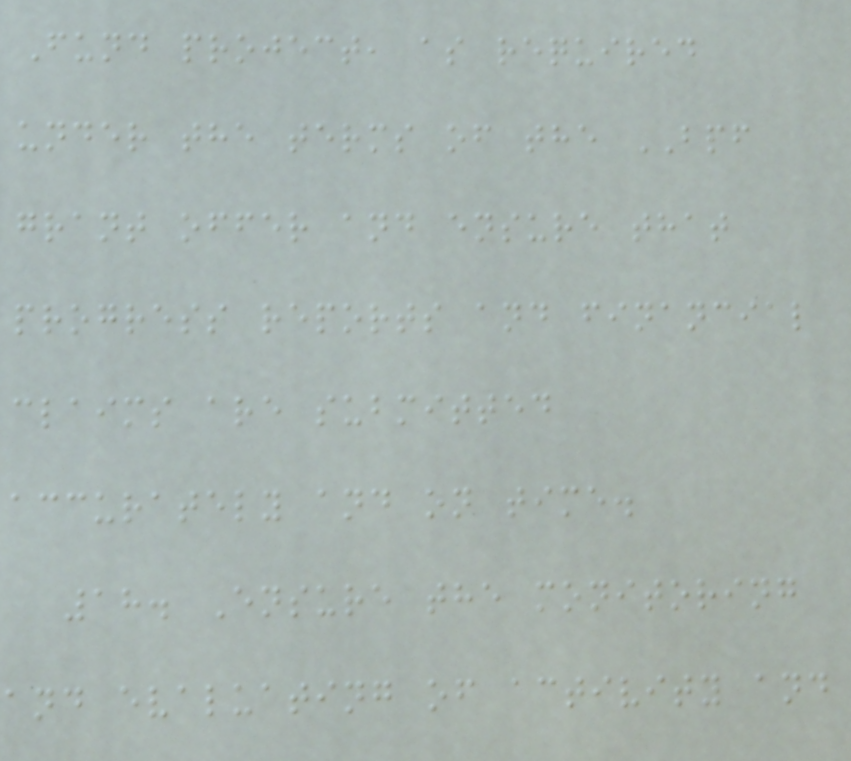Fund project, as required
under the terms of the BPF
grant offer and ensure that
progress reports and financial
claims are submitted
accurately and on time.
18. Ensure the monitoring
and evaluating of activity and
